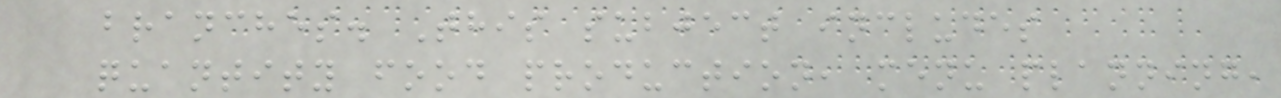branches. This subject includes
quantity food production, menu planning,
